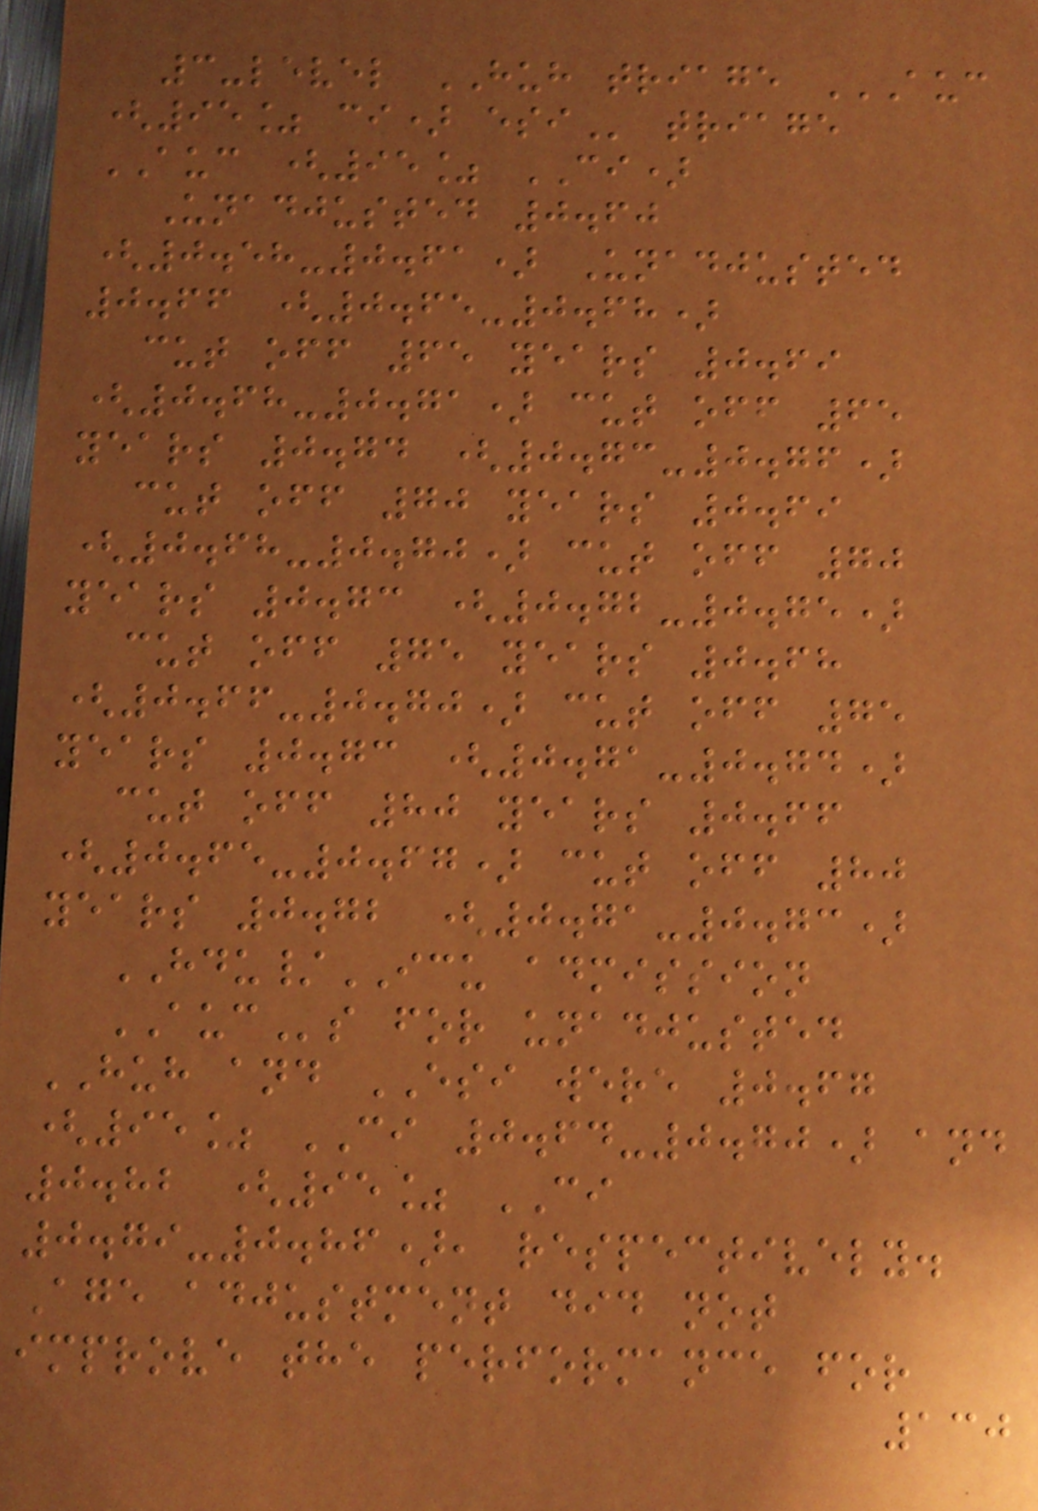3-level HUH triage AUC
(95% CI) ESI triage
AUC (95% CI)
Unadjusted 0.60
(0.58-0.61) Unadjusted
0.66 (0.65-0.68)
cut off 65 years 0.69
(0.68-0.71) cut off 65
years 0.74 (0.73-0.76)
cut off 70 years 0.69
(0.68-0.70) cut off 70
years 0.73 (0.72-0.75)
cut off 75 years 0.68
(0.66-0.70) cut off 75
years 0.73 (0.71-0.74)
cut off 80 years 0.66
(0.65-0.67) cut off 80
years 0.72 (0.71-0.73)
HDU/ICU admission
AUCs for unadjusted
HUH and ESI were 0.67
(95% CI 0.64-0.70) and
0.82 (95% CI
0.79-0.86), respectively.
Age adjustment did not
improve the performance for
130
